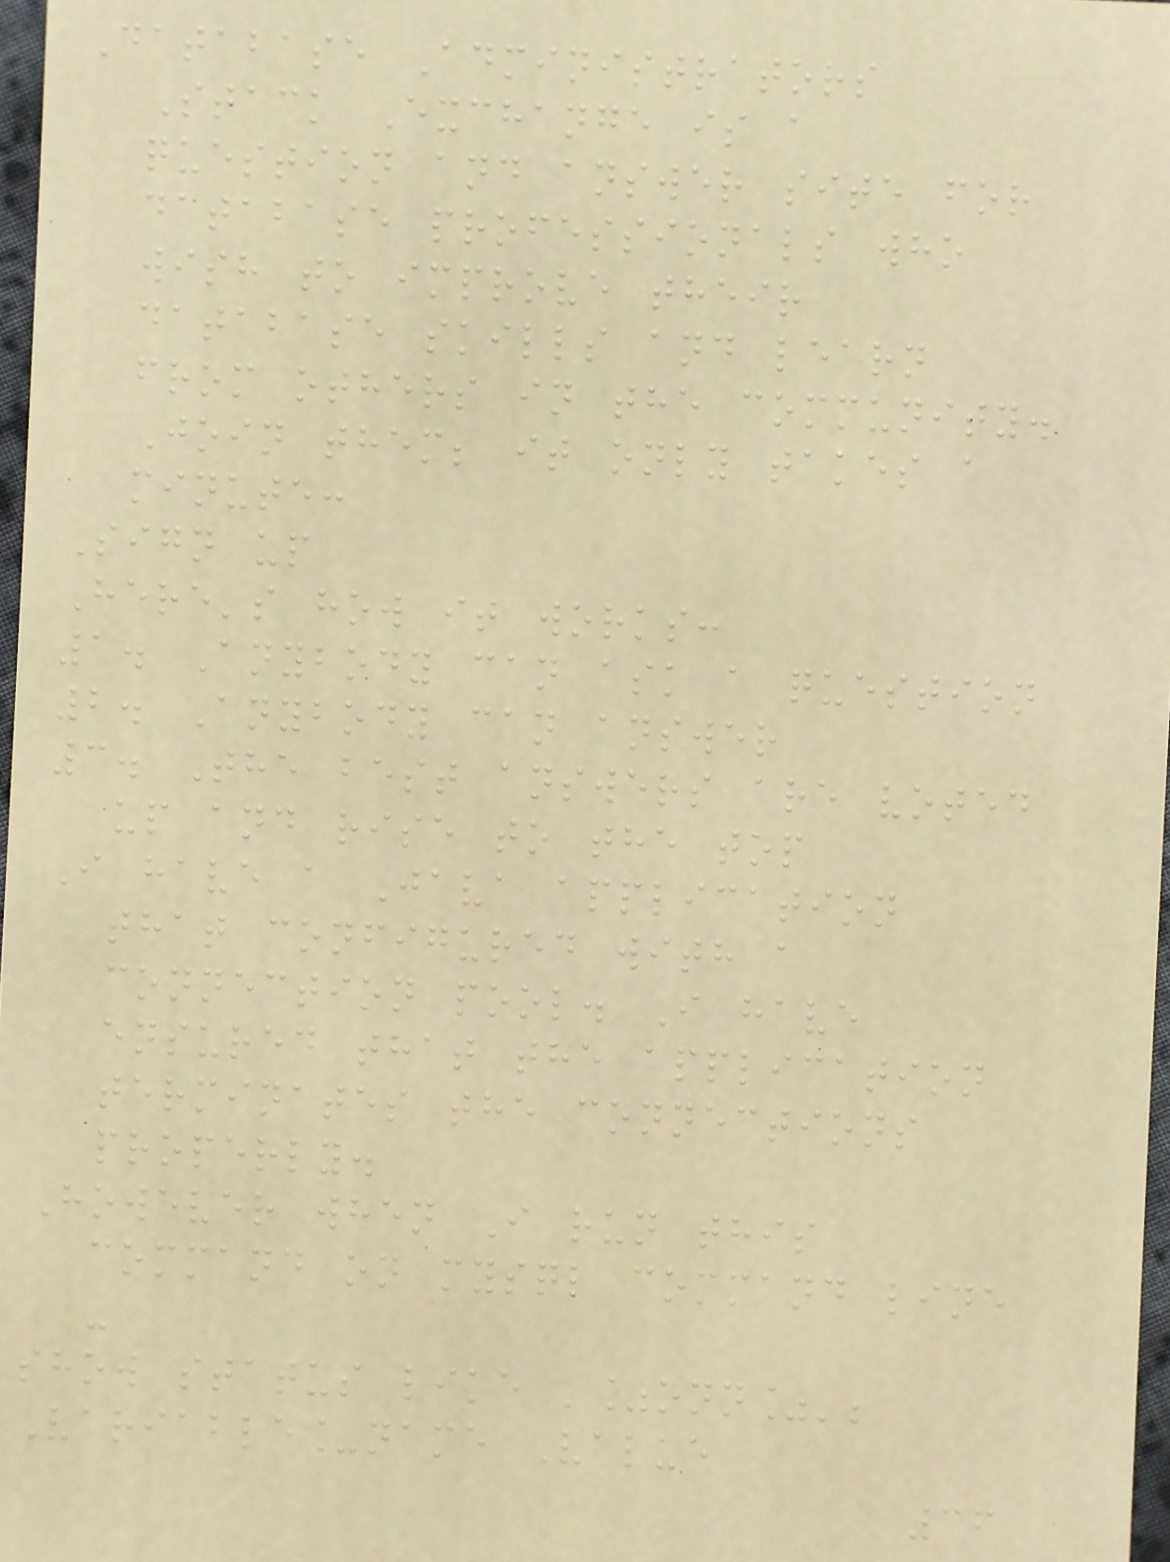Database Administrators
Stack Exchange is a
question and answer site for
database professionals who
wish to improve their
database skills and learn
from others in the community.
Join them; it only takes a
minute:
Sign up
Here's how it works:
1. Anybody can ask a question
2. Anybody can answer
3. The best answers are voted
up and rise to the top
I have a Java application
that configured with a
connection pool. I have
ensured that the application
terminates the connections
properly.
However when I run this
command on mysql command line
-
show status like '%onn%';
Variable_name Value
36
